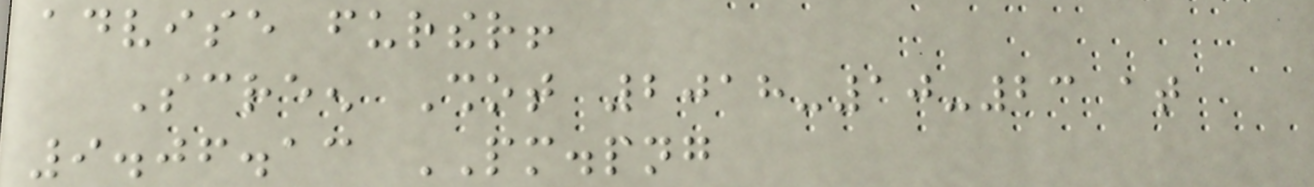advise further!
Screen Shot 2018-10-23 at
9.06.13 PM.png
